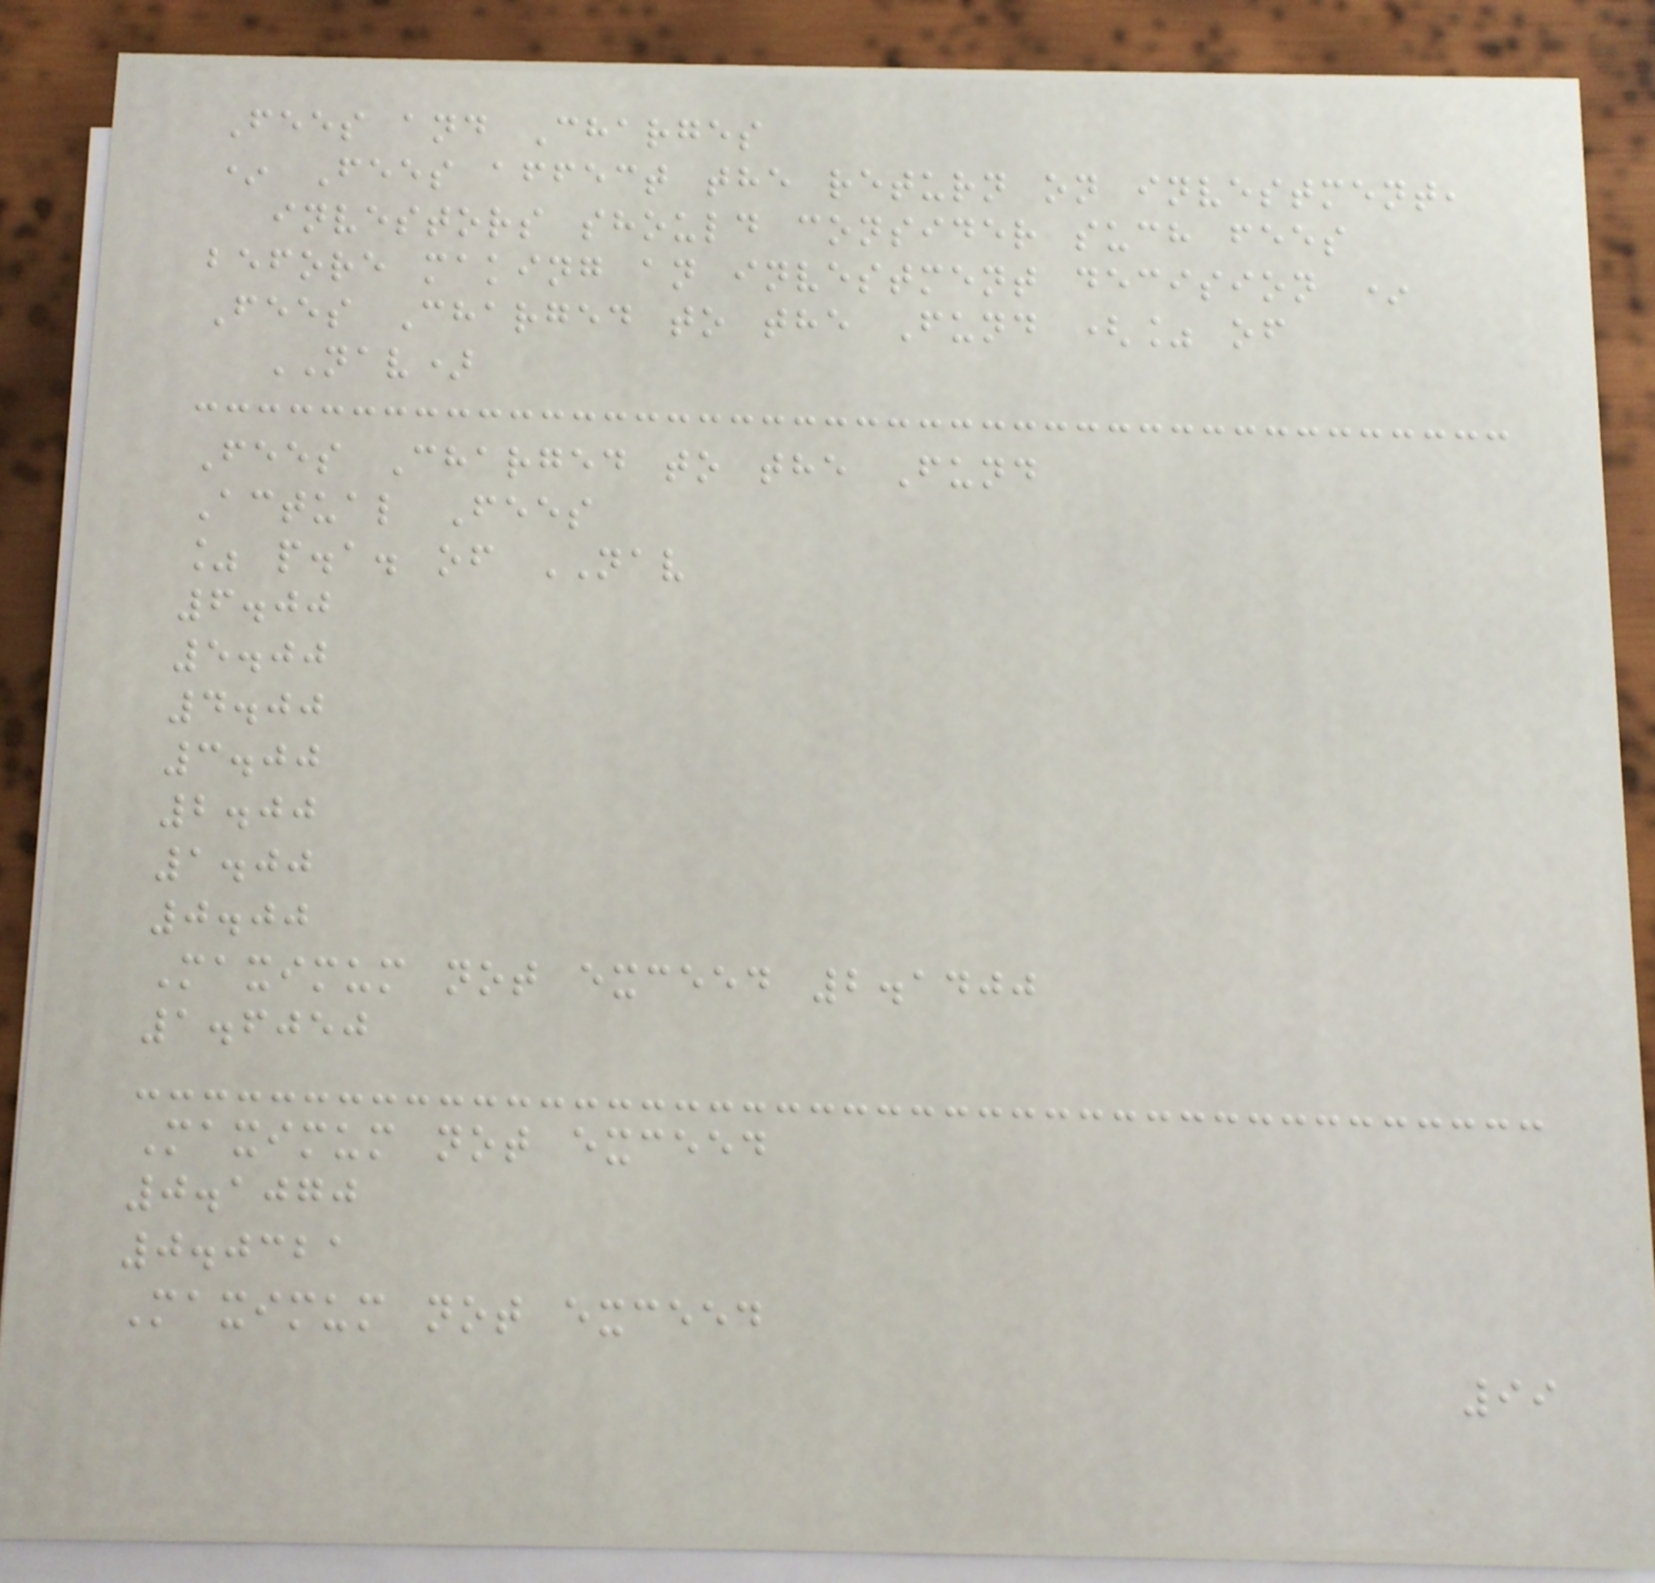Fees and Charges
* Fees affect the return on investment,
investors should consider such fees
before making an investment decision *
Fees Charged to the Fund (% of
NAV)
Fees Charged to the Fund
Actual Fees
% p.a. of NAV
6.00
5.00
4.00
3.00
2.00
1.00
0.00
Maximum not exceed 2.1400
1.6050
Maximum not exceed
0.1070
0.0321
Maximum not exceed
99
